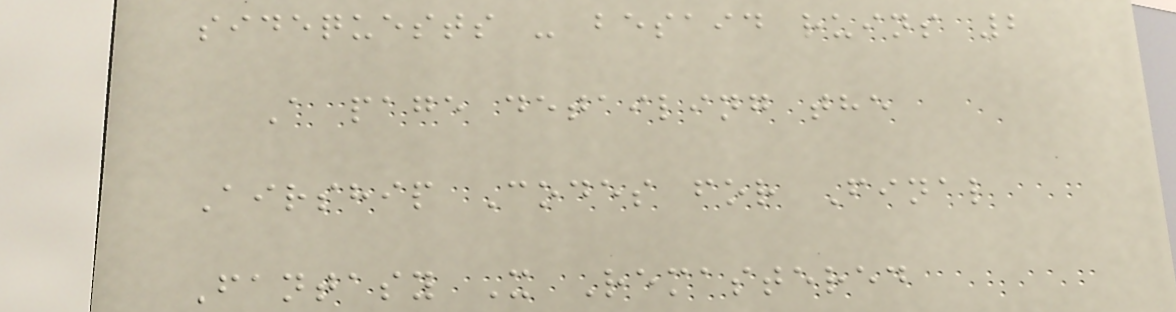sidequests - besaid ruins 2
A page detailing the
Airship Codes for Final
Fantasy X Remastered
